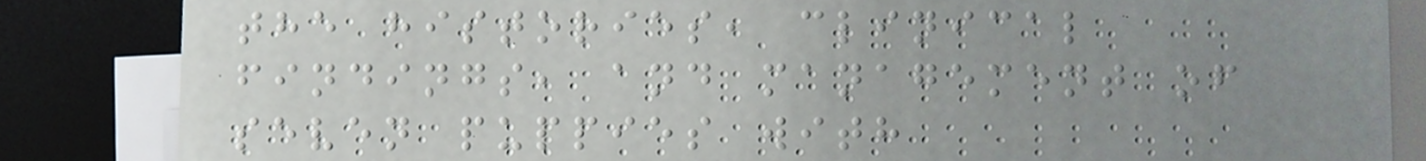the histories, clinical
findings, and management of
seven puppies with
